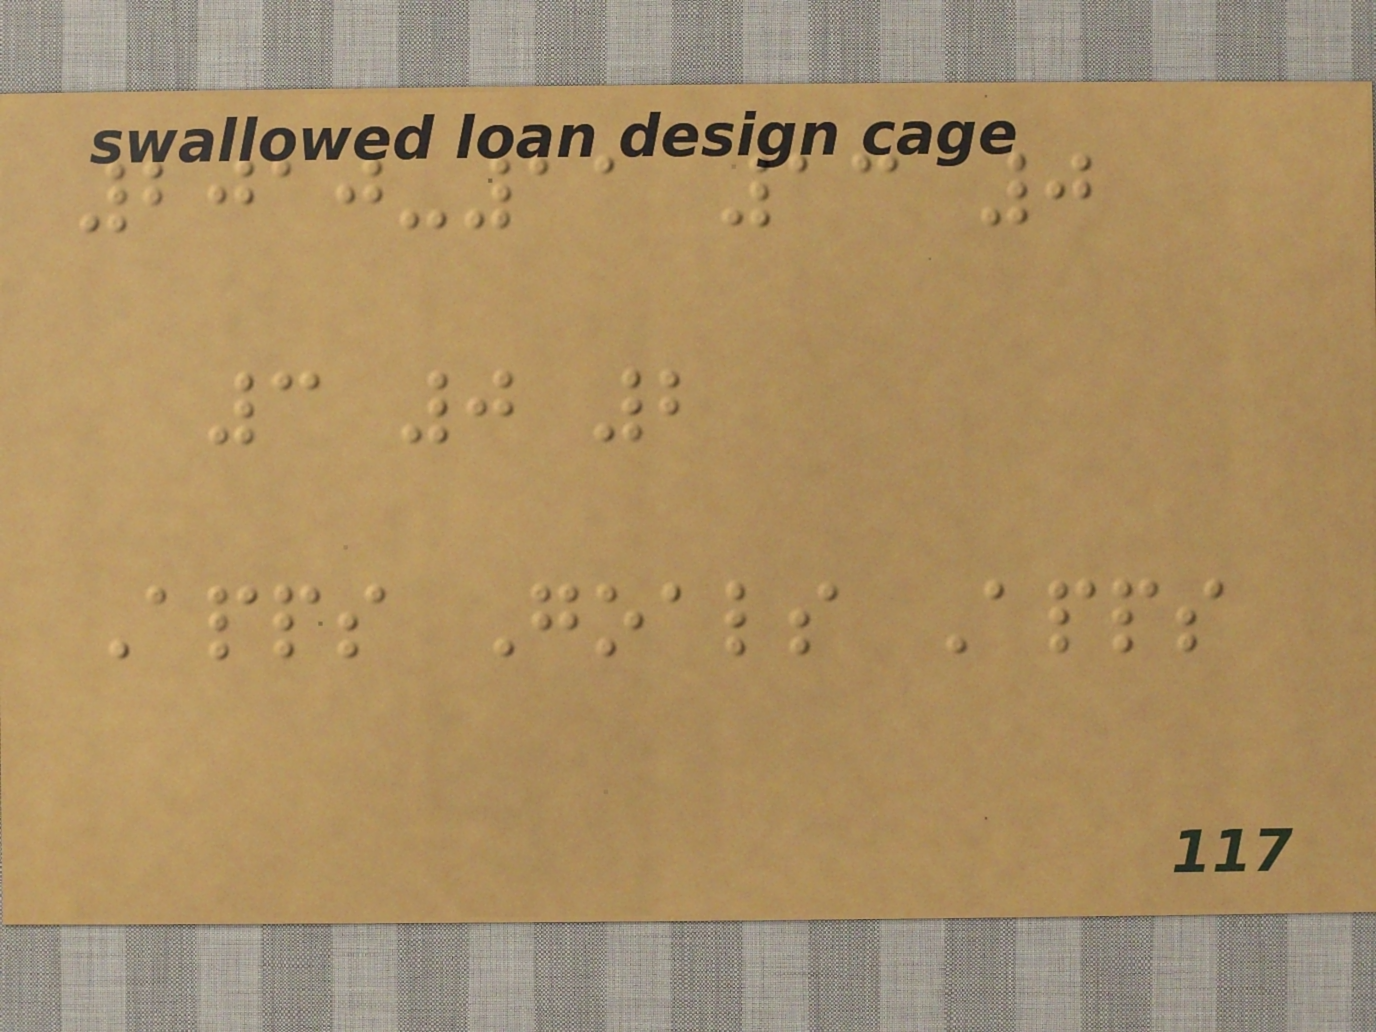2010-11 13 0
3 0 2
Apps Goals Apps
